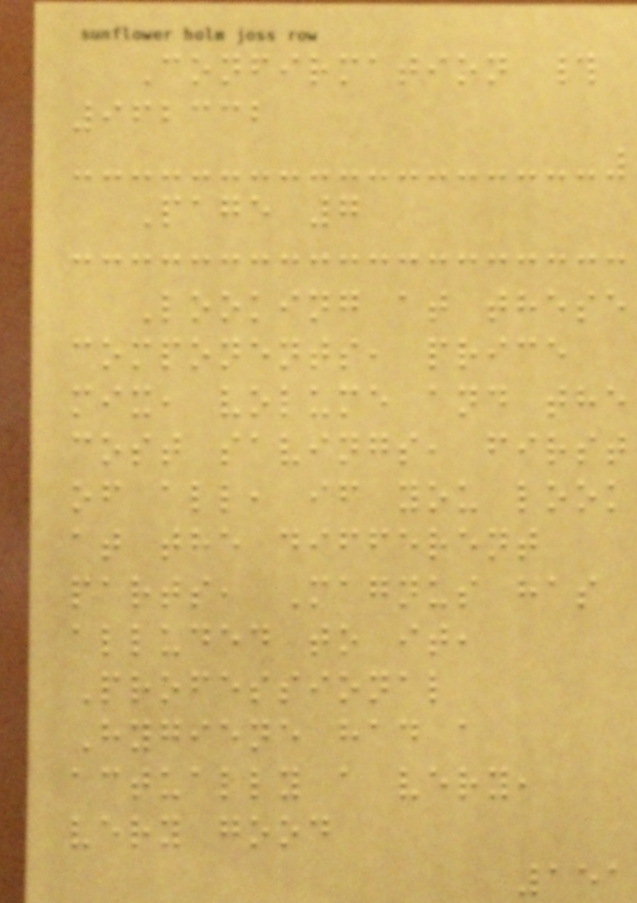Confirmation #
962332
Page 7
Looking at these
components, price
mix, volume and the
cost savings, first
of all, if you look
at the different
parts, Magnus has
alluded to it,
Professional
Hygiene had a
actually a very,
very good
151
